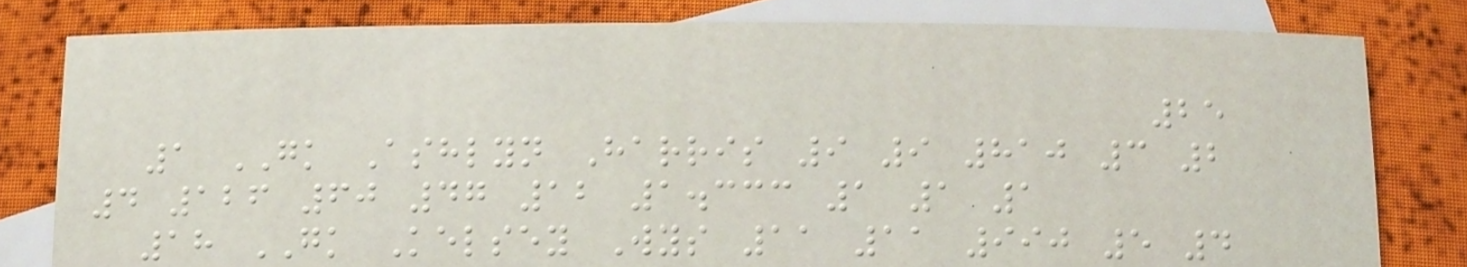25
1 GK Ashlyn Harris 9 9 810 3 2
4 126 60 47 12 1.333 1 1 1
18 GK Kelsey Wys 11 11 990 5 4
